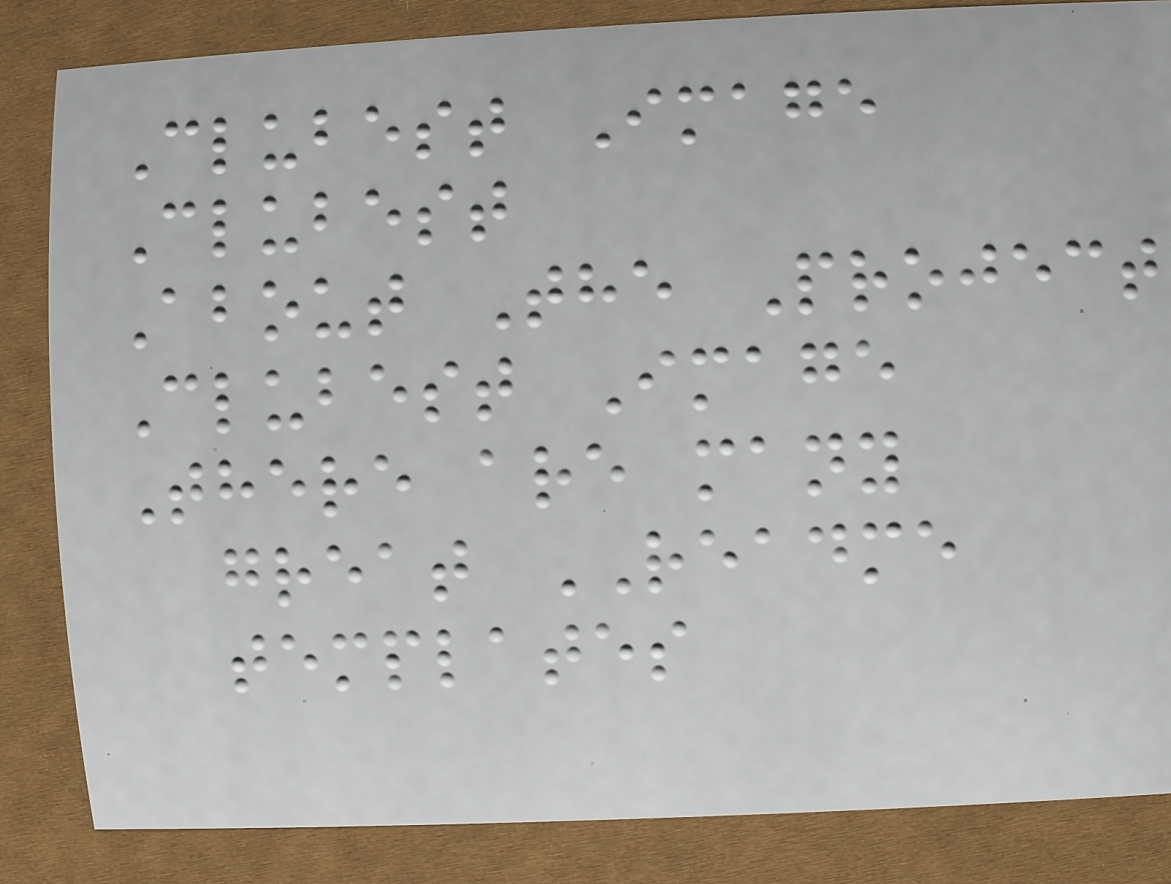Clubest Image
Clubest
About The Project
Clubest Image
There are many
great README
templates
